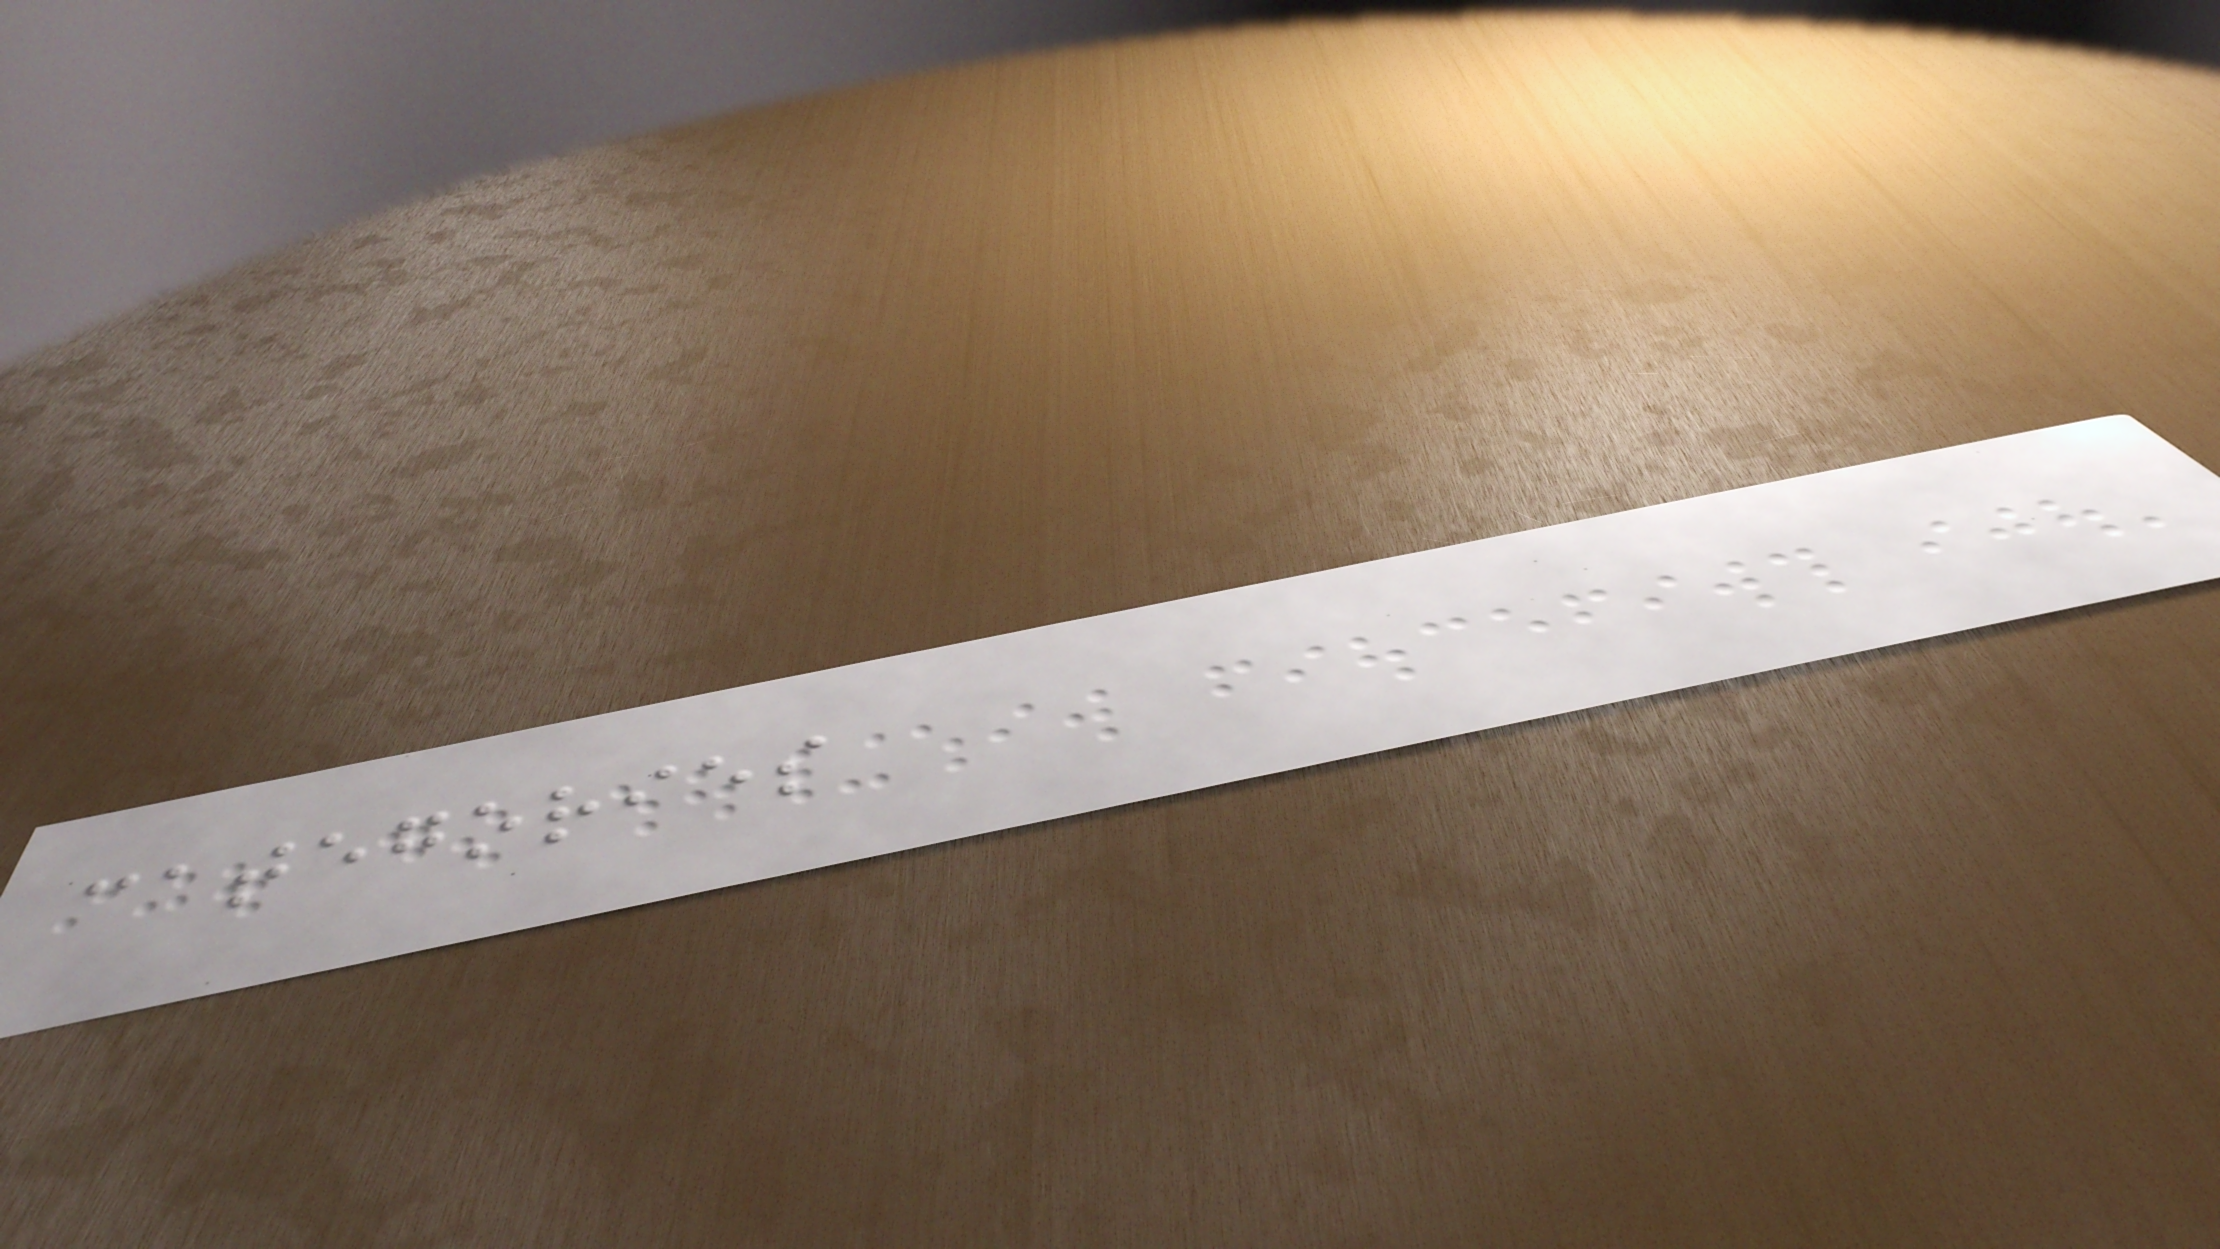categories
